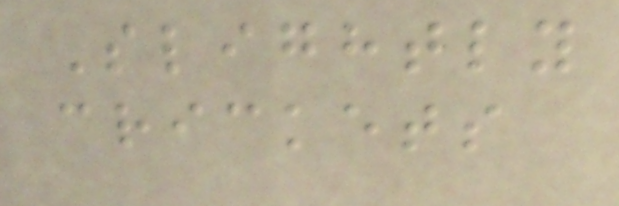Slightly
crickets
